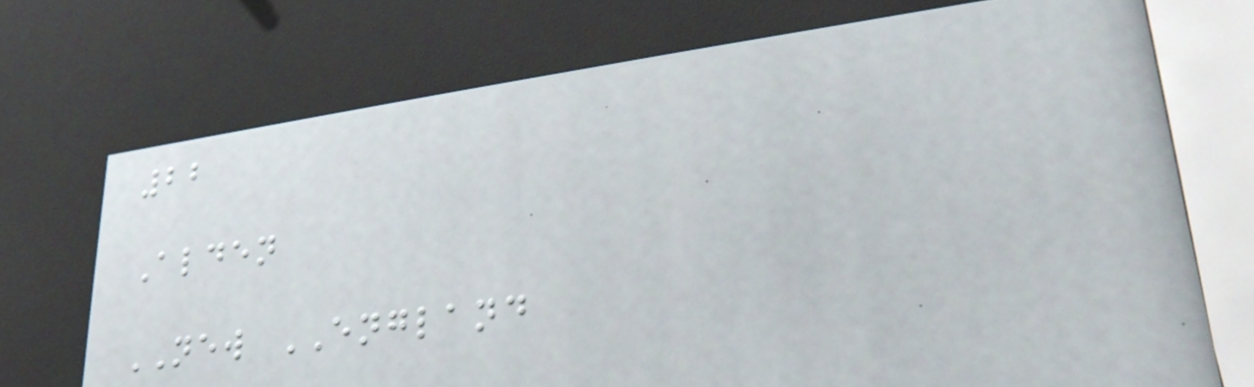22
Alden
NEW ENGLAND
